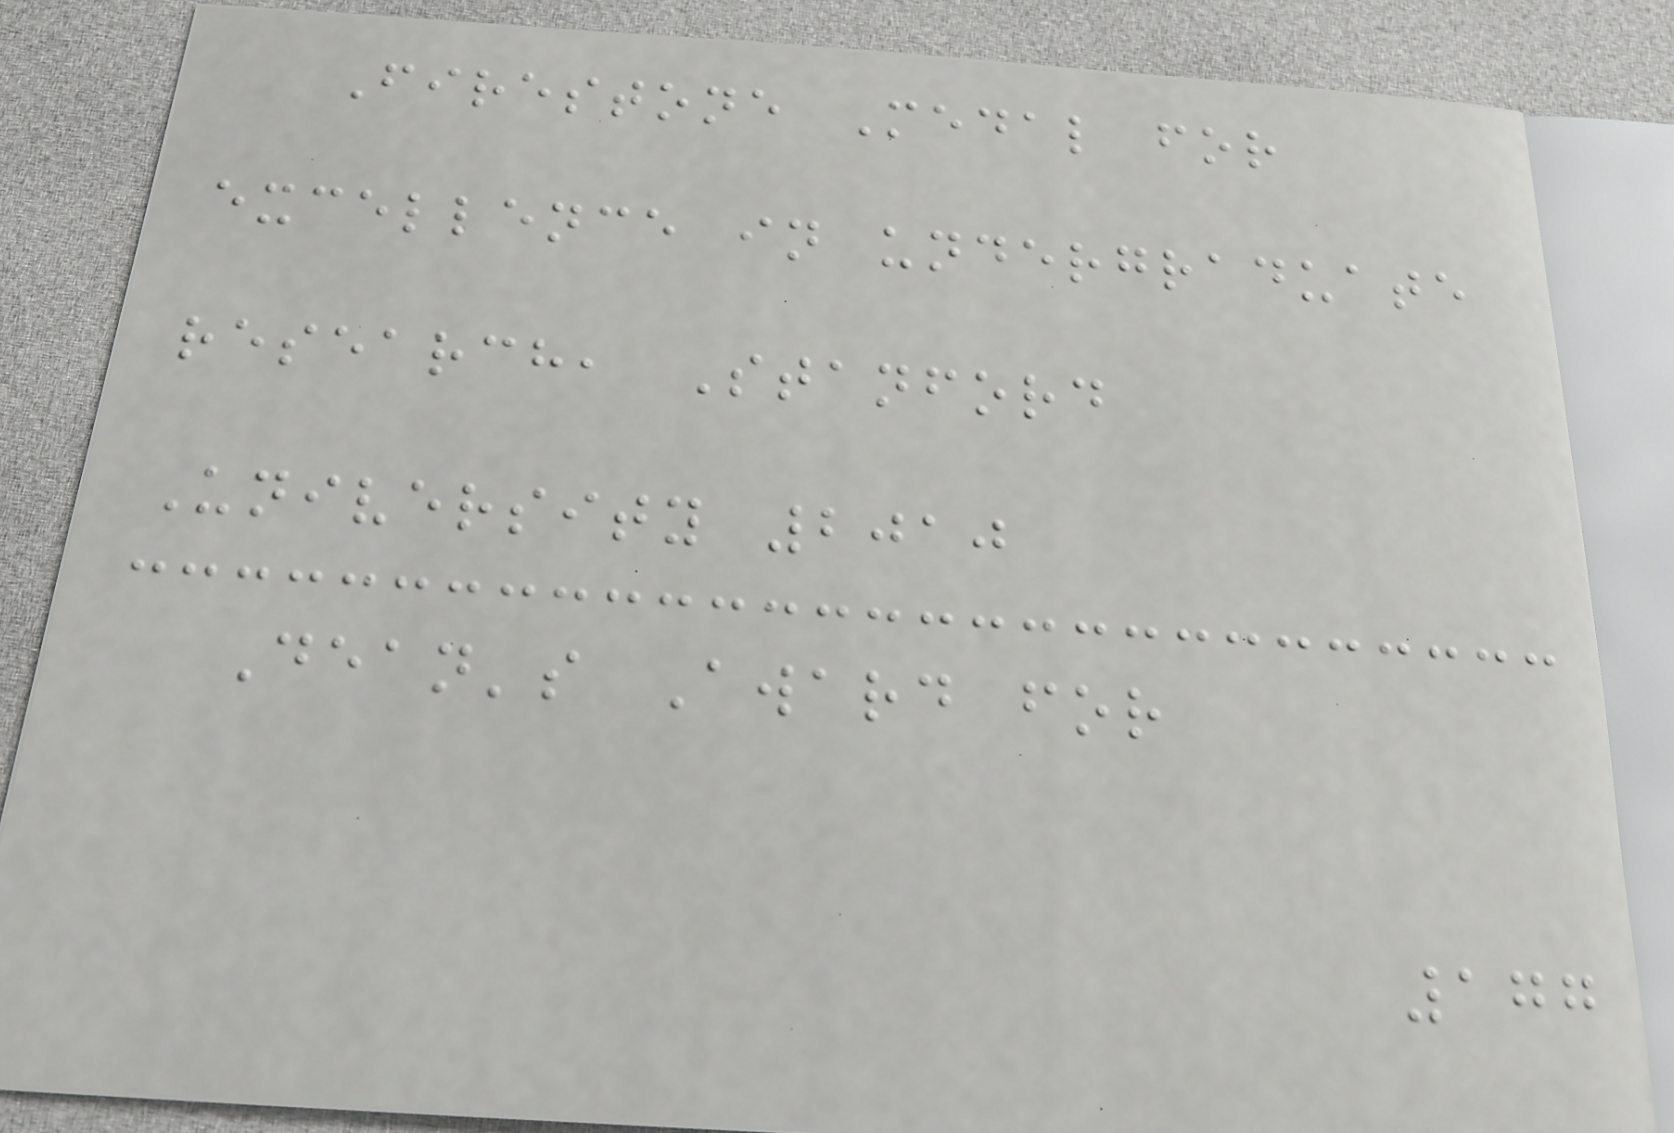Firestone Medal for
excellence in undergraduate
research, Stanford
University 2010
Dean's Award for
177
